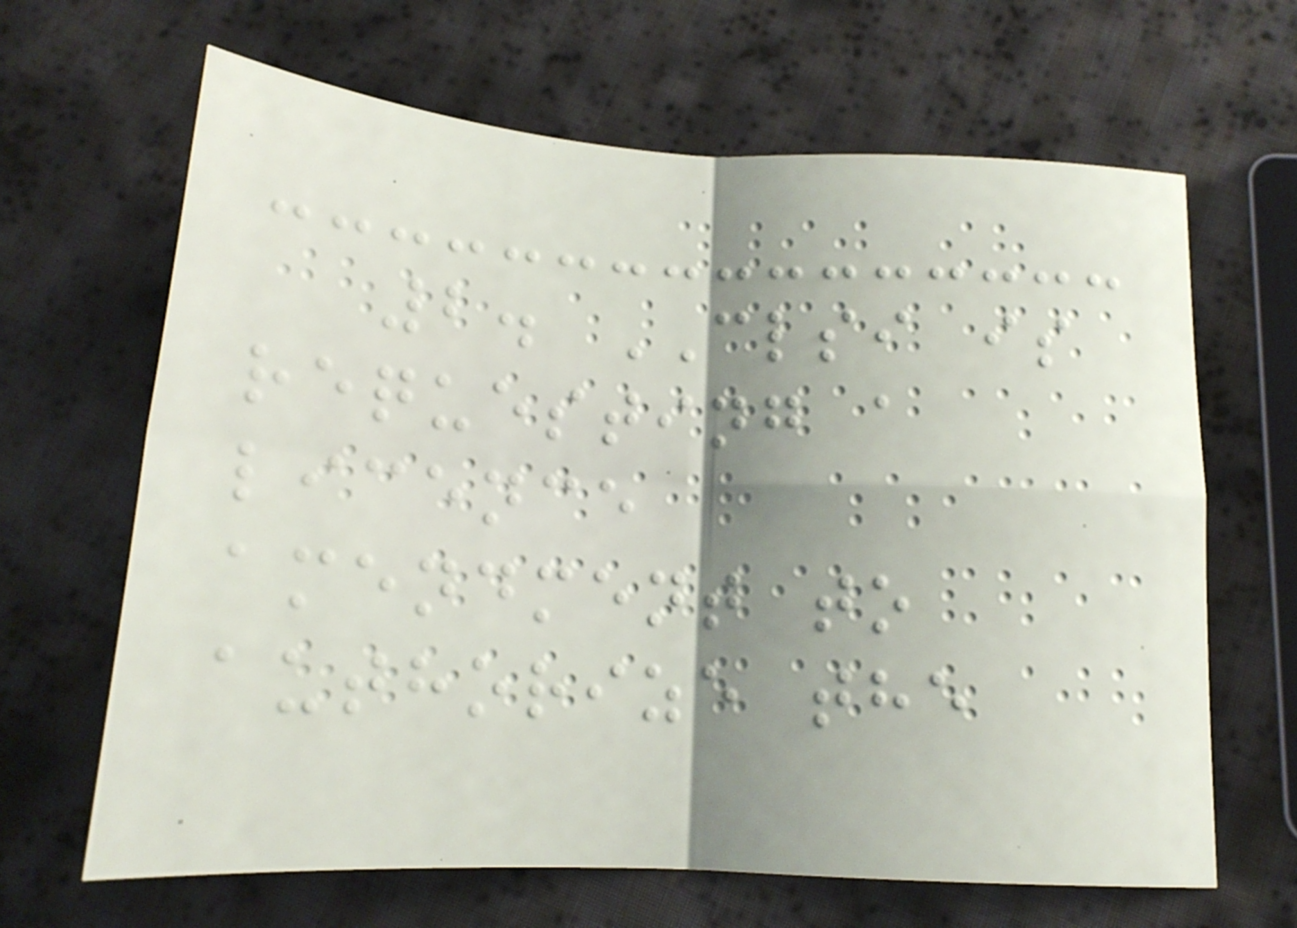2. CLSI is
requesting a
licence
amendment to
authorize the
